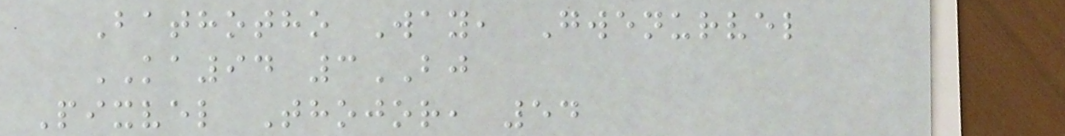Bathotho Way, Gwenurvel
KA94 3BJ
Pixvel Thojor, 54
